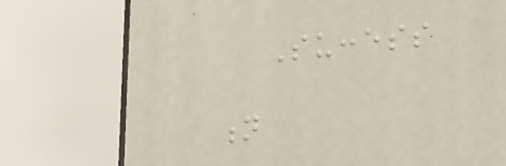Success
n
